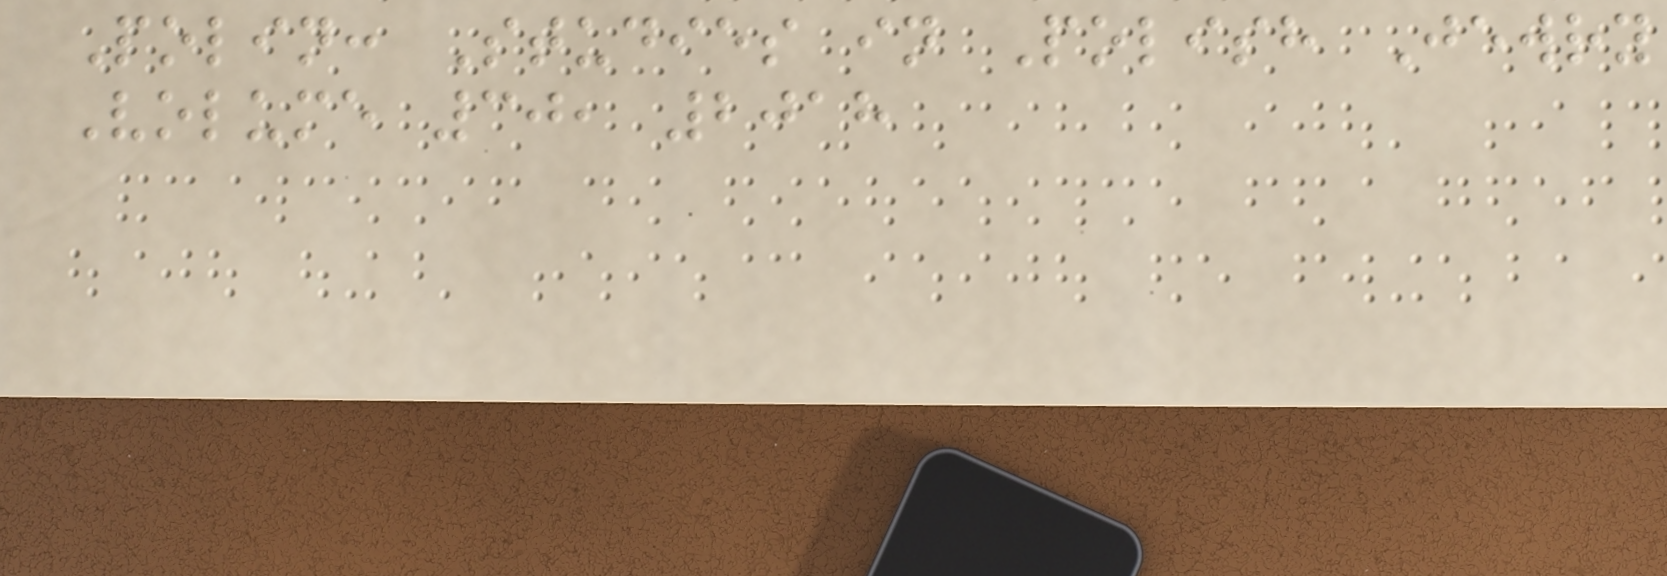Polin: Studies in Polish Jewry
Volume 30, 2018
